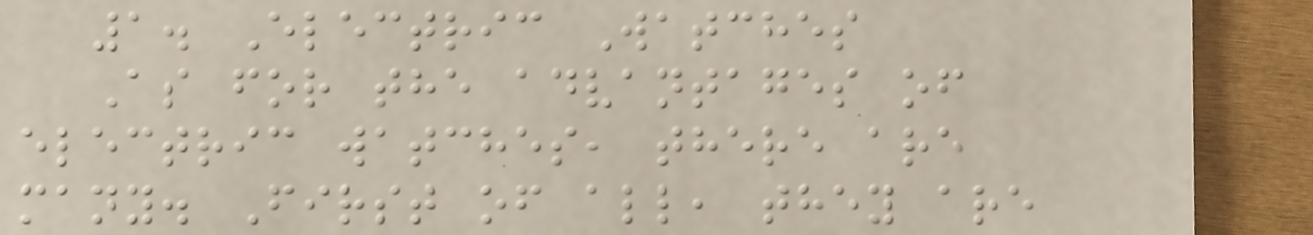1. Electric Watches
As for the advantages of
electric watches, there are
many. First of all, they are
